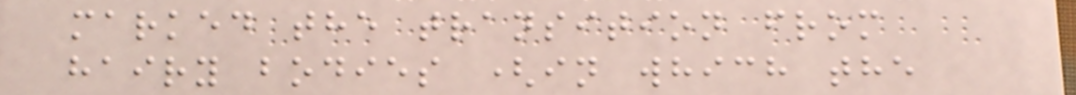marked the transition from
hairy bodies (in which the
